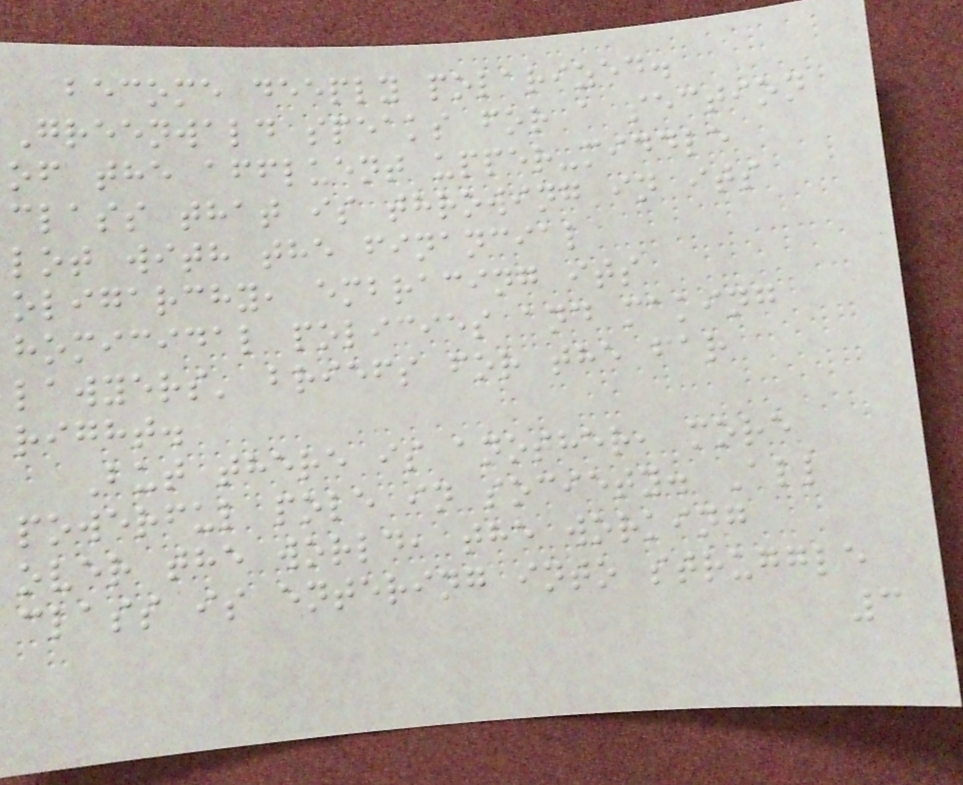become deeply polarized.
Greenwald speaks for a section
of the affluent upper-middle
class that is throwing in its
lot with the financial
oligarchy, embracing its
homicidal policies and making
lawyers' briefs for the far
right.
But there is another, more
powerful pole in society. All
over the world, the working
class is entering into struggle
3
